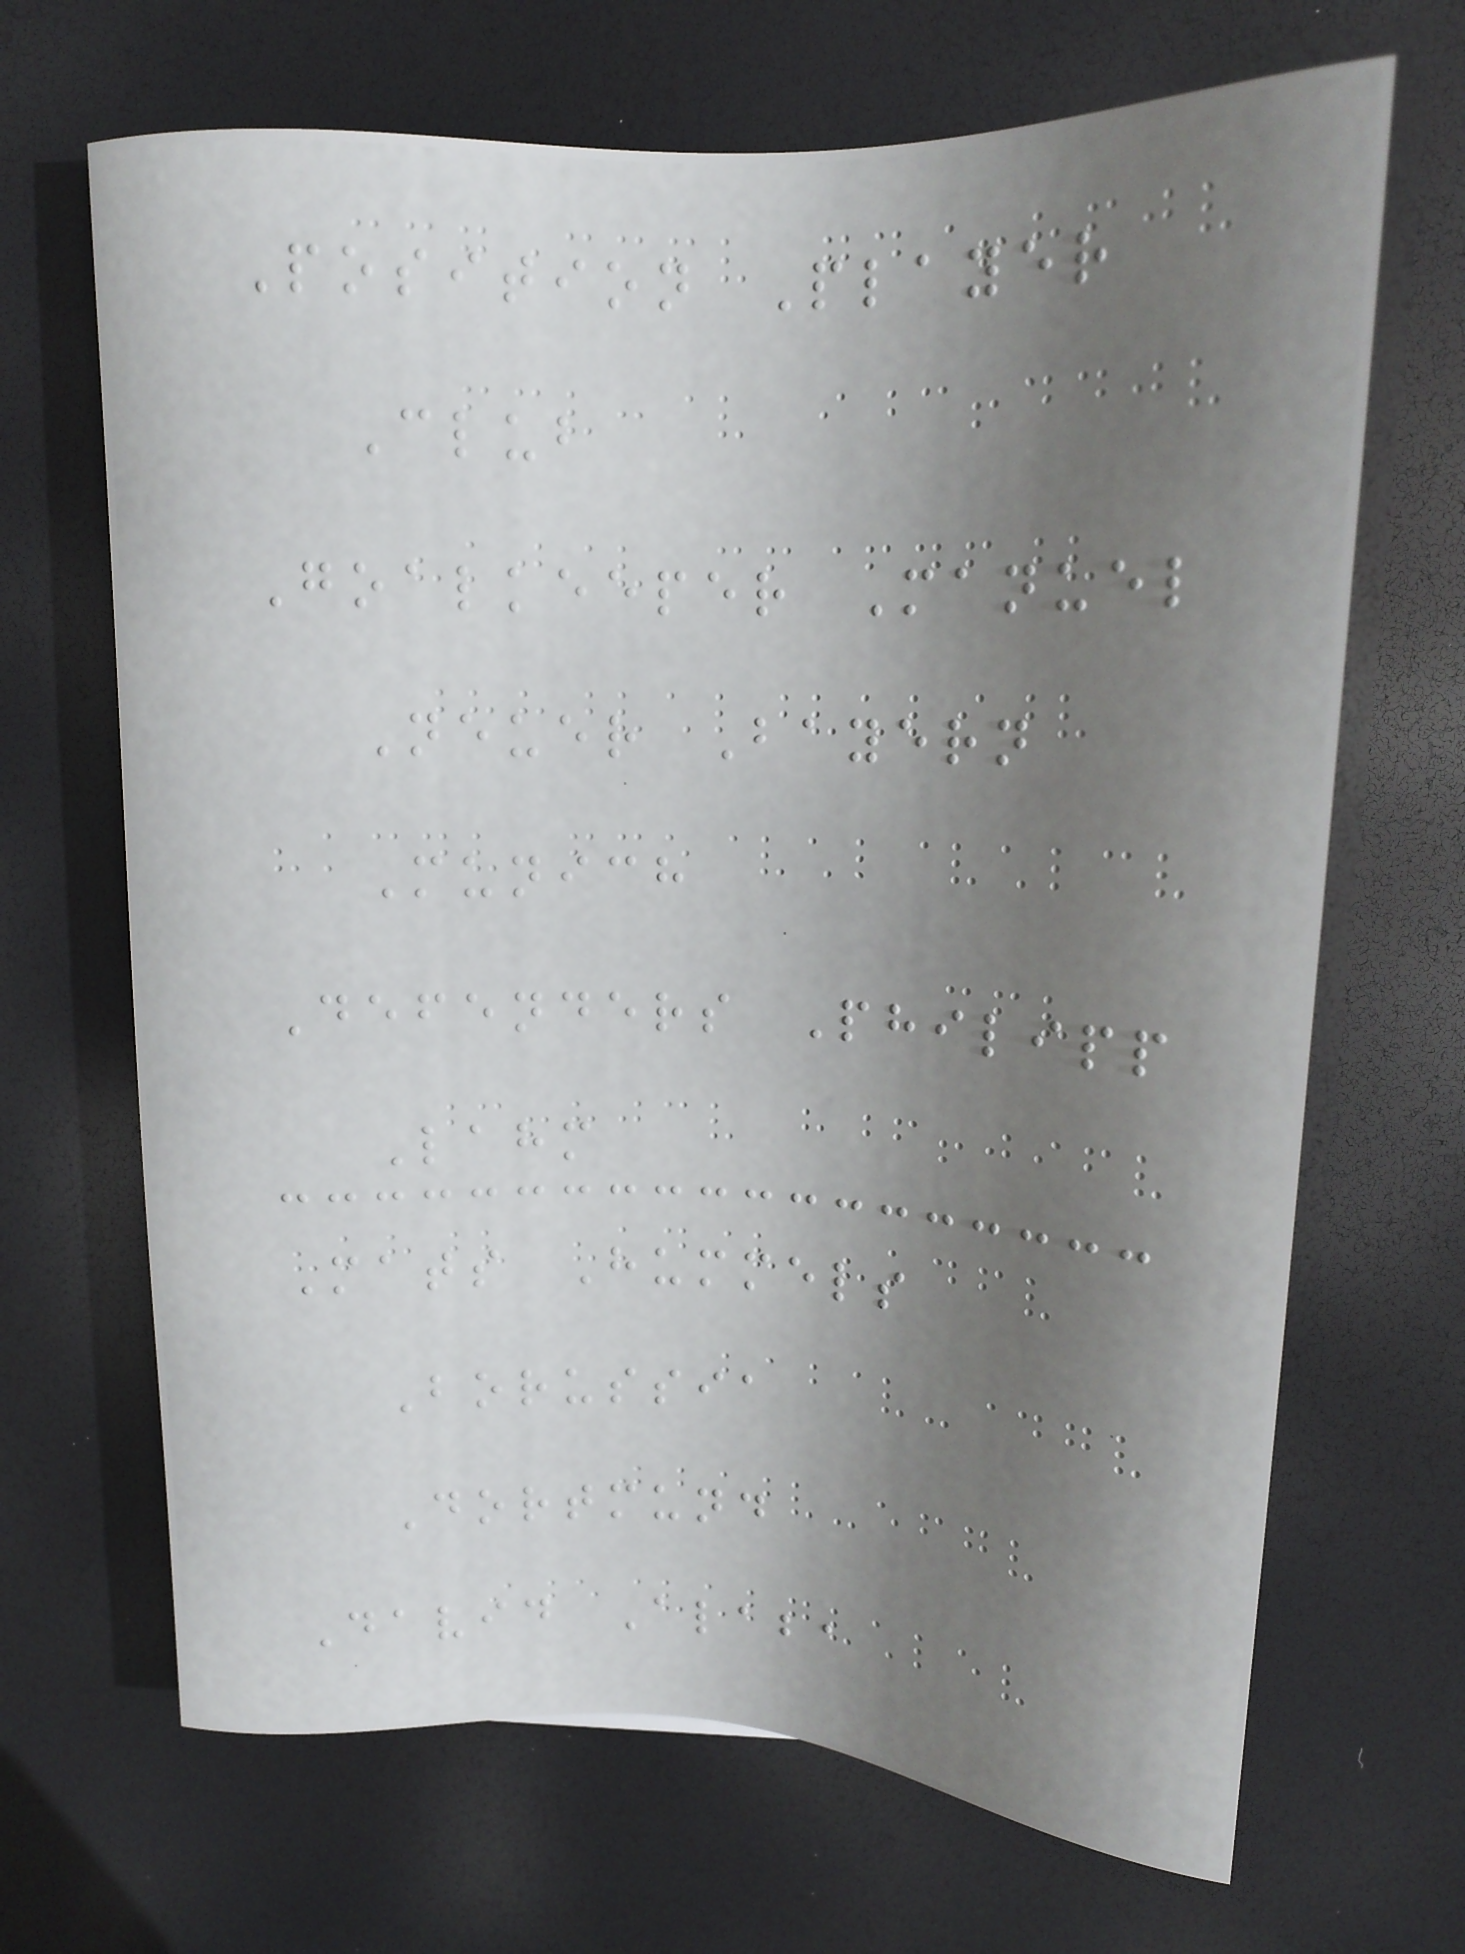Position Player
Club
Goalkeeper Manuel
Neuer Bayern
Munich
Defenders Philipp
Lahm
Mats Hummels
Borussia
Dortmund
David Alaba
